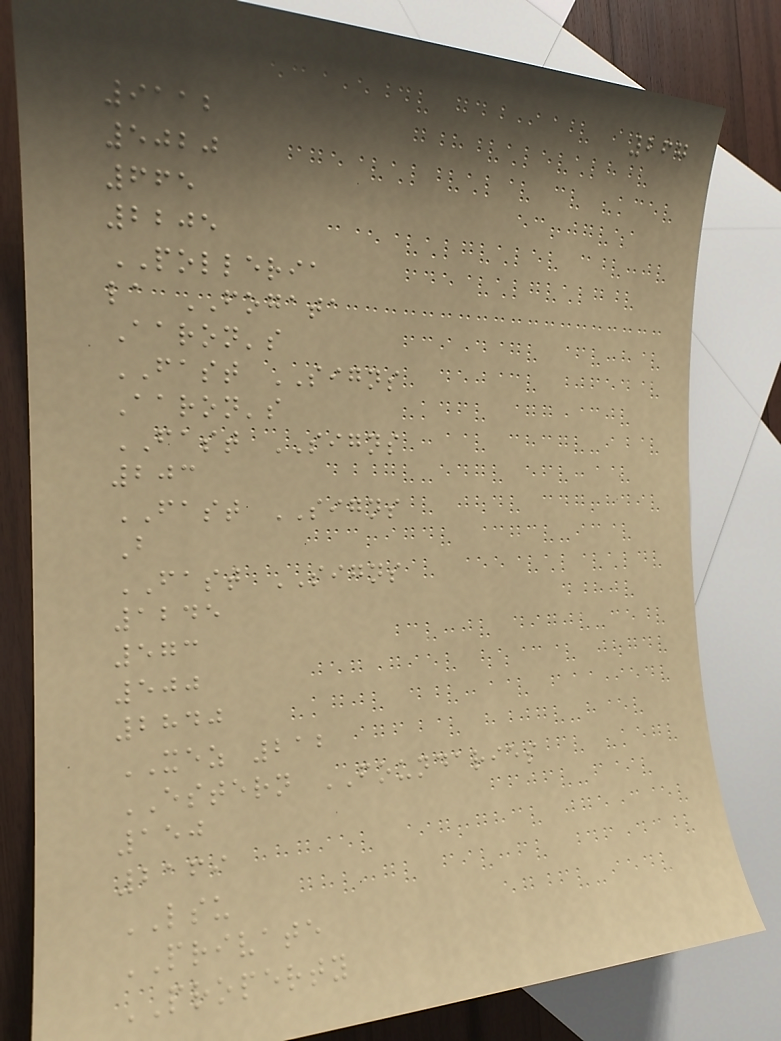267
9112
5020
665
2205
POLLERIA
la FOGATA
Aaron's
FAST SIGNS
Aaron's
FAST SIGNS
203
FAST SIGNS
B
FAST SIGNS
1245
573
500
2840
XEZ 212
ESTERN FOUNDARIES
150
2169
LSU
PRIVATE
PROPERTY
